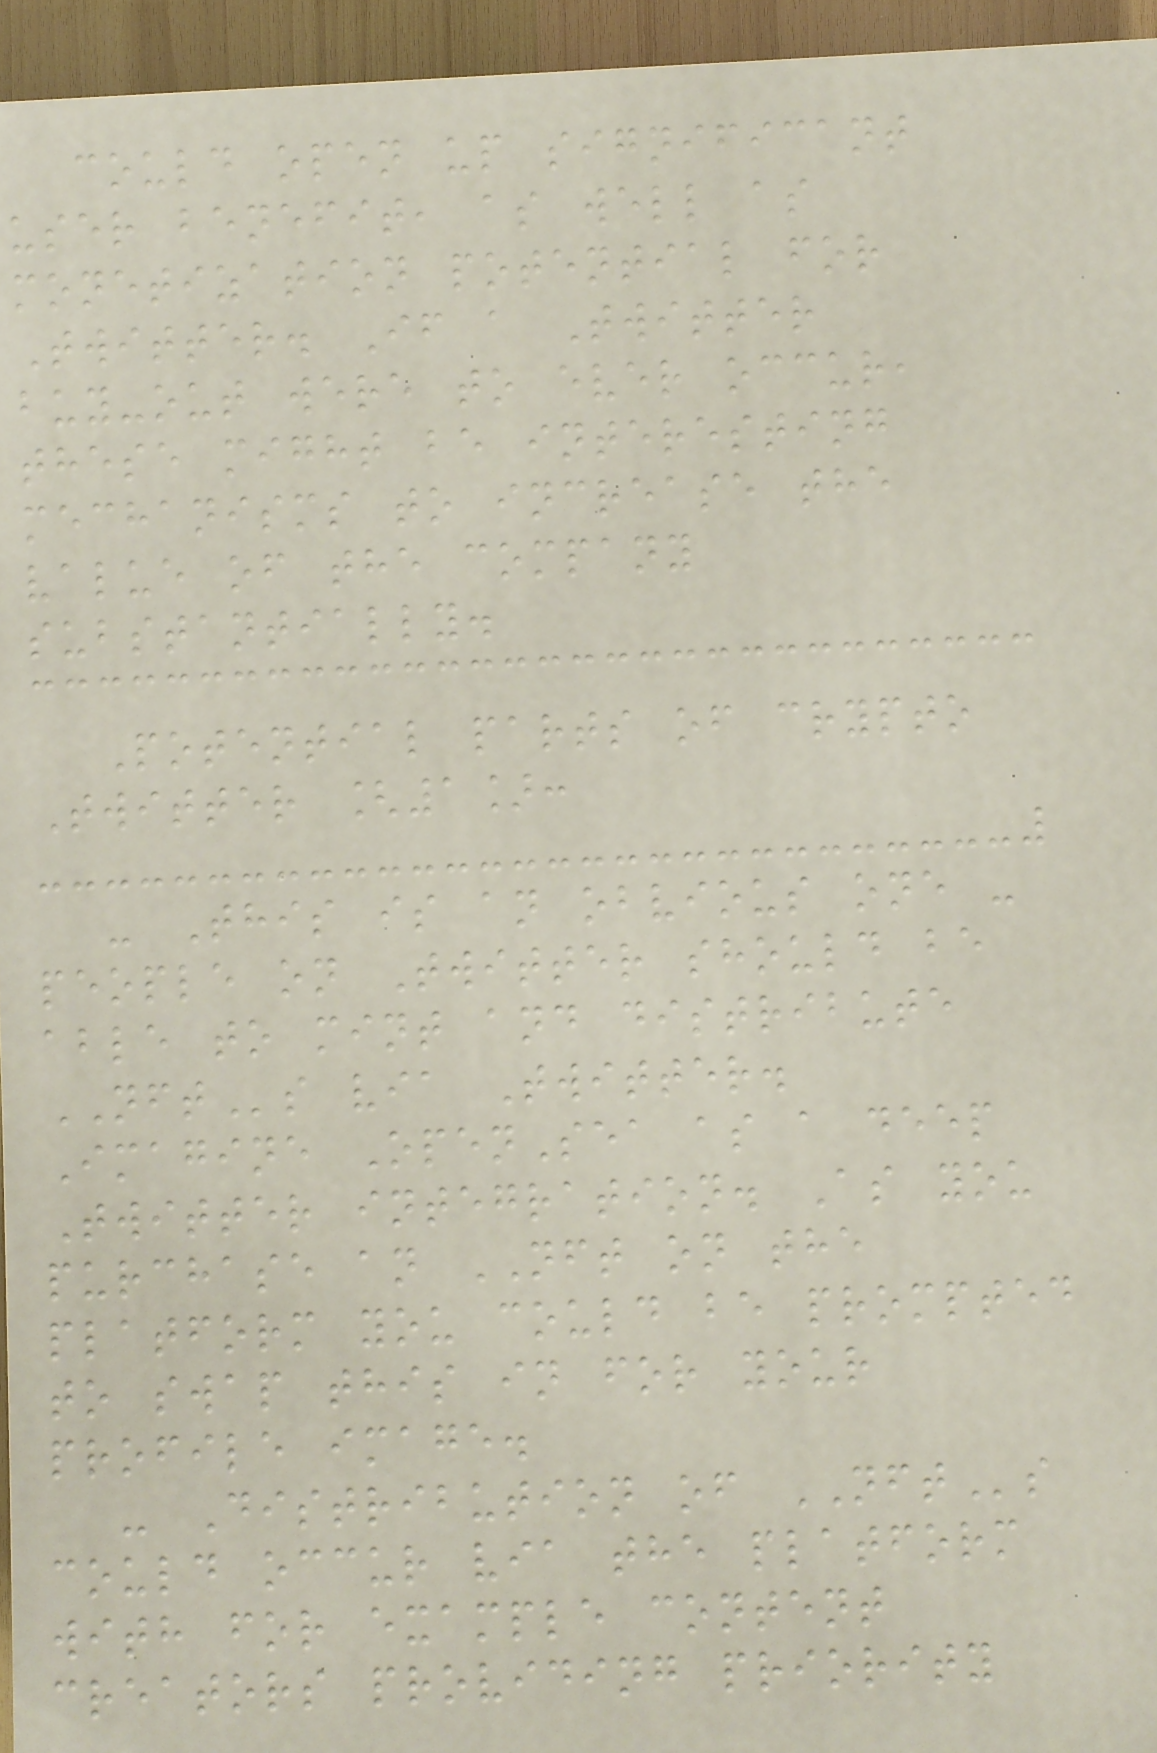could open up significant
user benefit, as well as
monetization potential for
Twitter. If a Twitter
buy-out were to ever occur,
these might be interesting
mechanisms to increase the
value of the company
substantially.
Potential parts of crypto
Twitter [1]:
- This is an obvious one -
people on Twitter should be
able to mint and distribute
NFTs via Twitter.
Imagine OpenSea as a deep
Twitter integration. As you
purchase an NFT on the
platform you could be prompted
to swap this in for your
profile image.
- Distribution of NFTs
could occur via the platform
with for example content
creators providing priority
